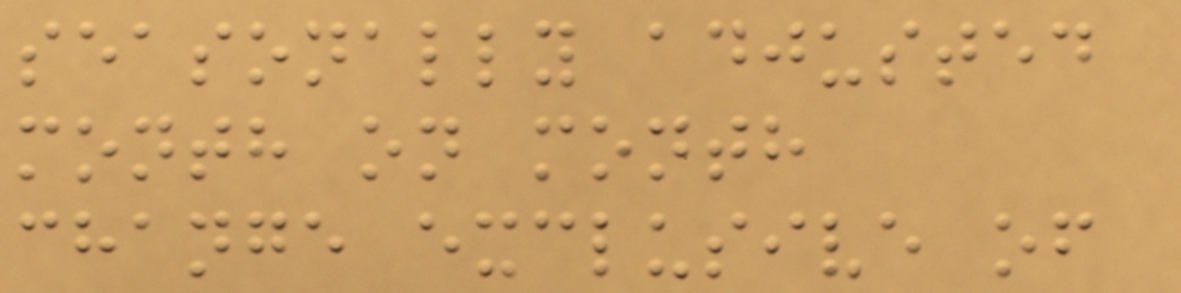seasonally adjusted
month on month
change exclusive of
